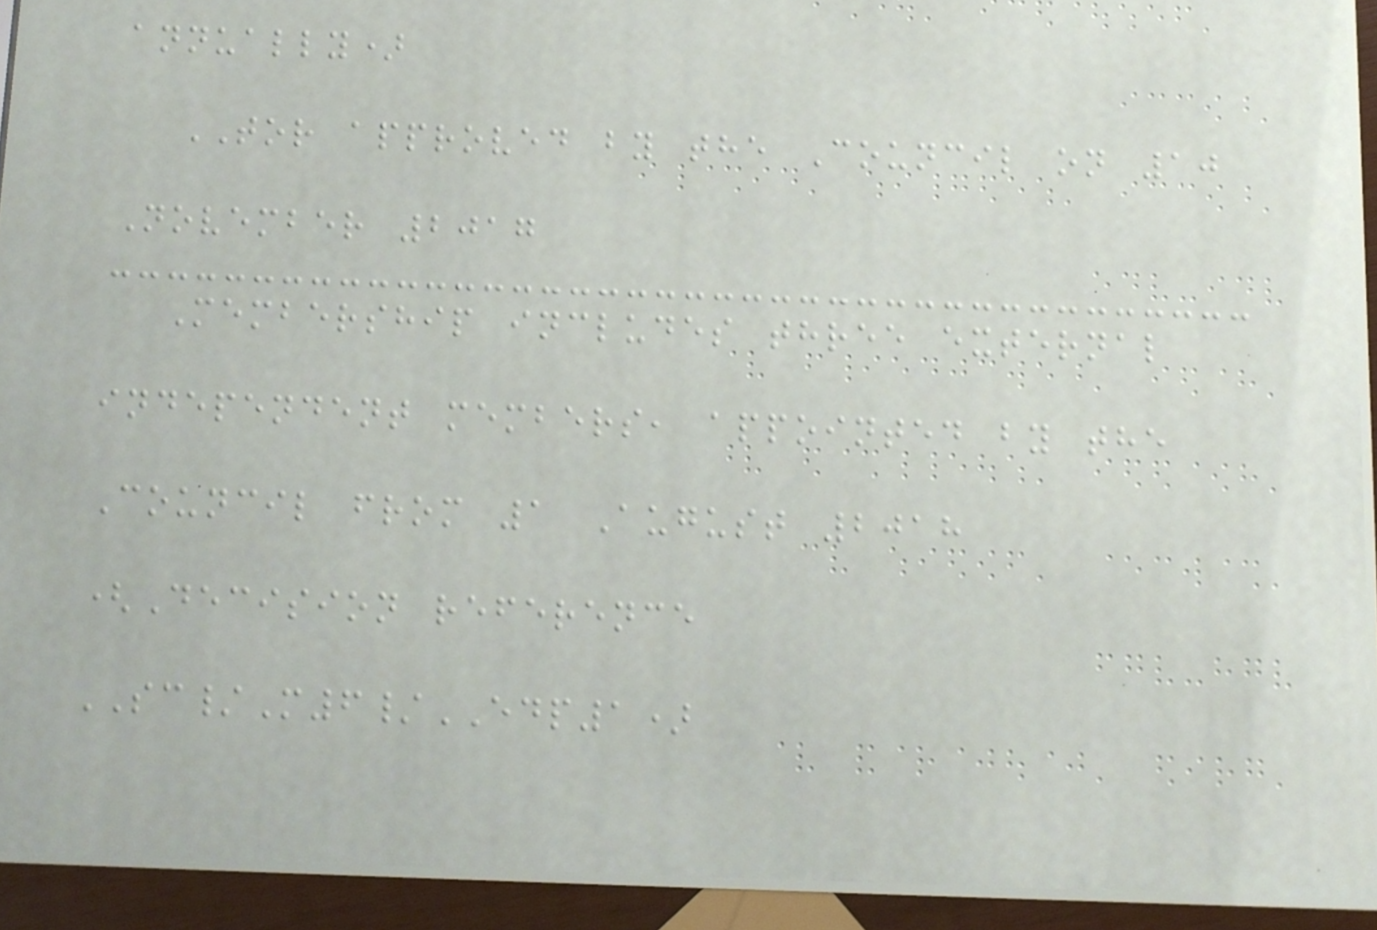annually)
TOR approved by the Council on 10
November 2017
Membership includes three external
independent members, appointed by the
Council from 1 August 2018
(Decision reference
SC/M6/EDP1)
